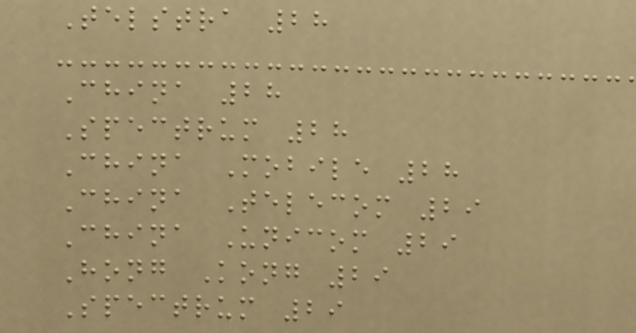Telstra 28
China 28
Spectrum 28
China Mobile 28
China Telecom 29
China Unicom 29
Hong Kong 29
Spectrum 29
